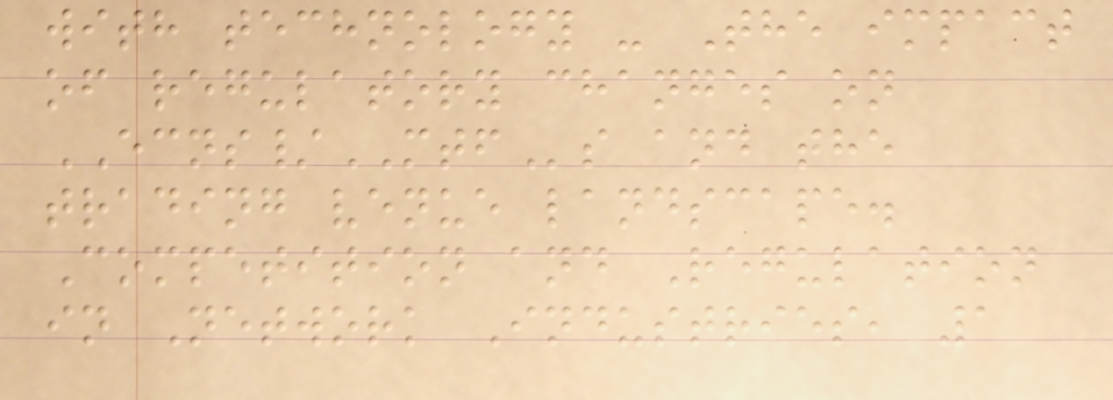with technology - The impact
of regulatory changes on
ECNS/MTFs and the
trading venue landscape.
Competition and Regulation
in Network Industries, 1
